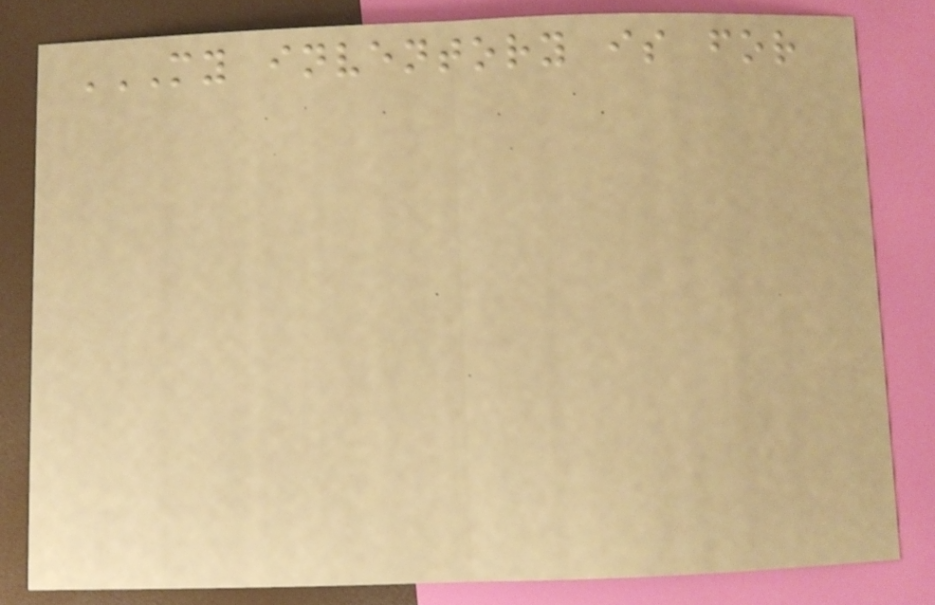MY INVENTORY IS FOR
